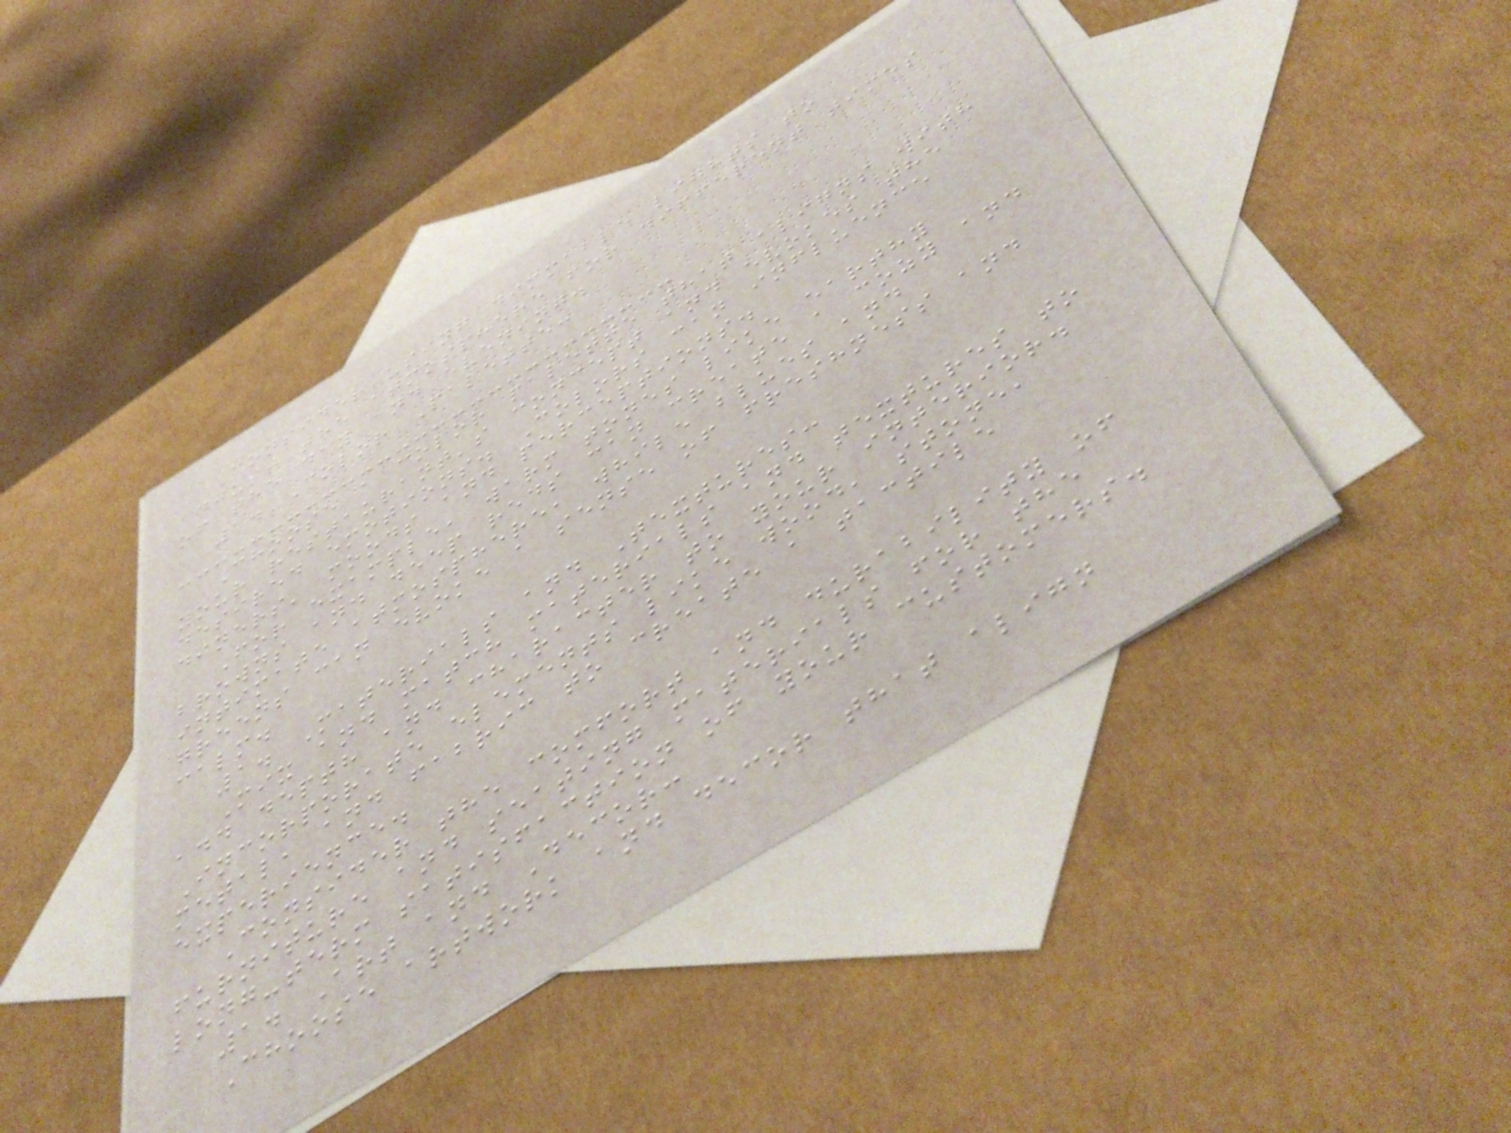Consider using dimmable lights to
adjust the atmosphere for different times
of the day and evening.
1. Color Palette:
Choose a color palette that aligns with
your restaurant's concept and evokes the
desired emotions. Colors can influence
diners' moods and perceptions.
For example, warm tones like earthy
browns and deep reds can create a cozy and
intimate atmosphere, while blues and
greens can evoke a sense of freshness and
calm.
1. Materials and Textures:
Mix and match materials and textures to
add depth and character to your interior.
Incorporate elements like wood, stone,
metal, and fabric to create a tactile
experience.
Consider the comfort and durability of
furniture and seating materials for the
long-term satisfaction of your customers.
1. Art and Decor:
Choose artwork and decor that align
